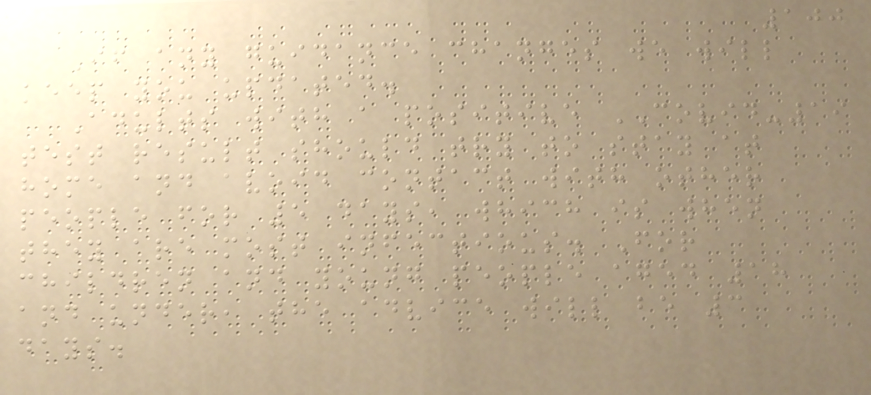100
If any guidance changes we will
keep you updated.
Adults with a positive COVID-19
test result should try to stay at
home and avoid contact with other
people for 5 days, which is when
they are most infectious. For
children and young people aged 18
and under, the advice will be 3
days.
